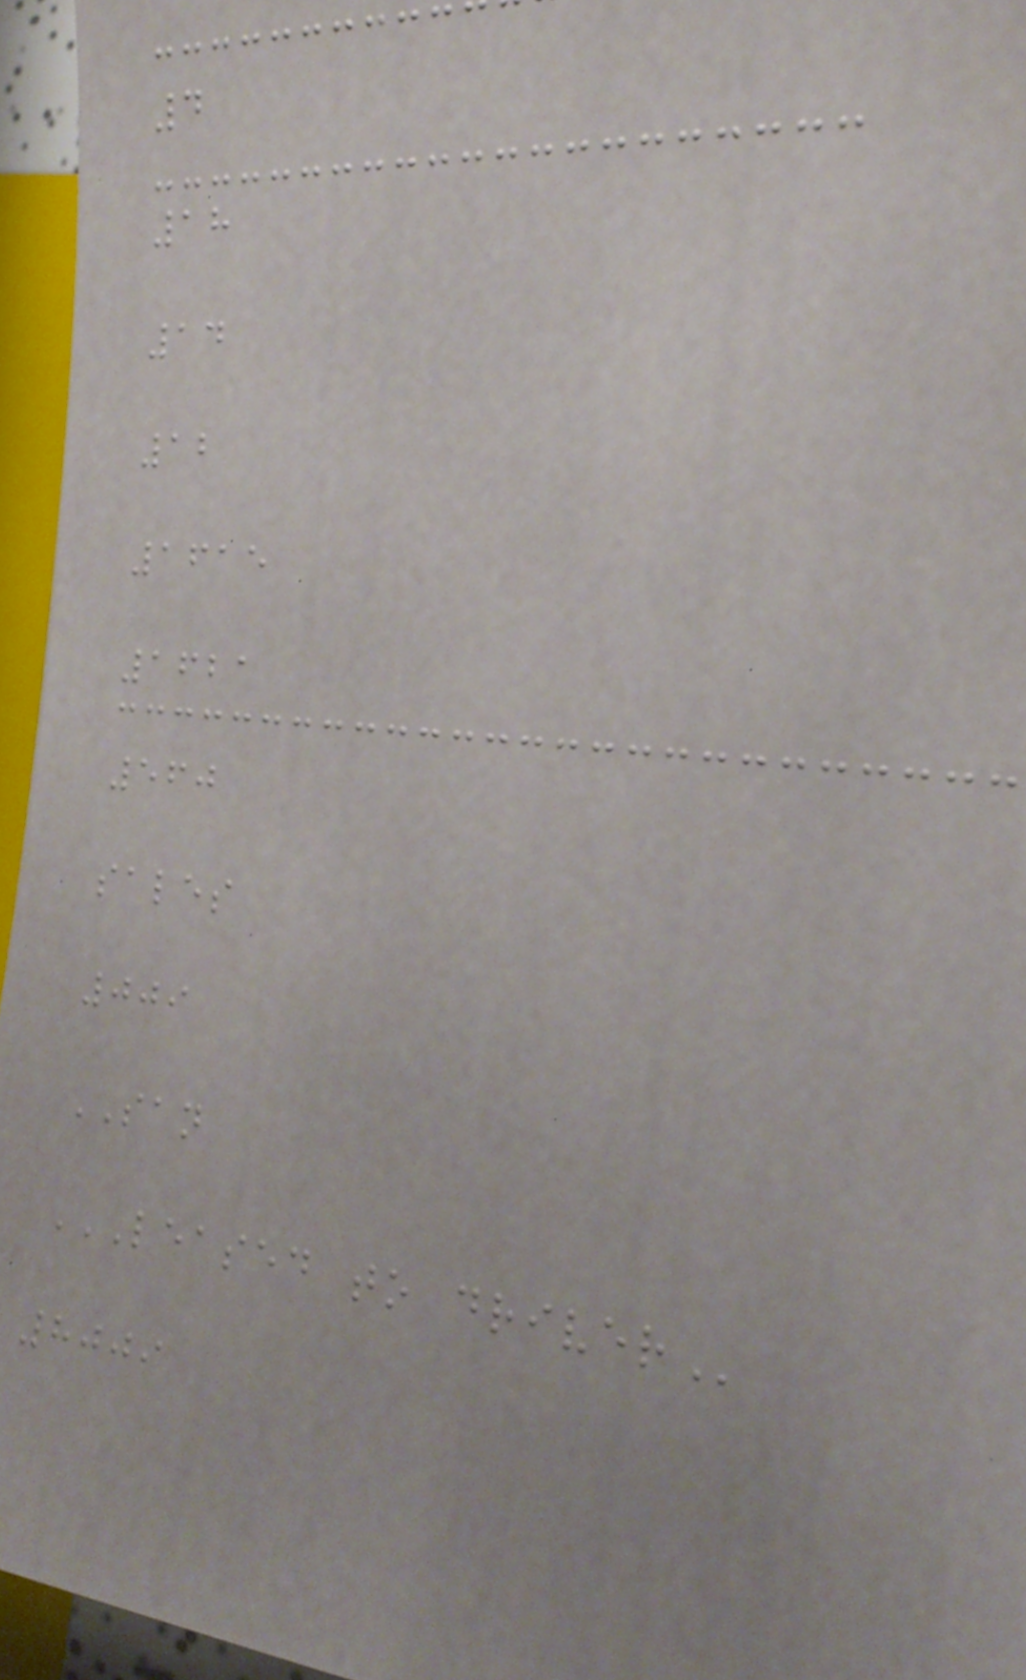4
18
14
12
1615
1621
560
sales
009
SAN
LEASED TO DRIVER
8009
